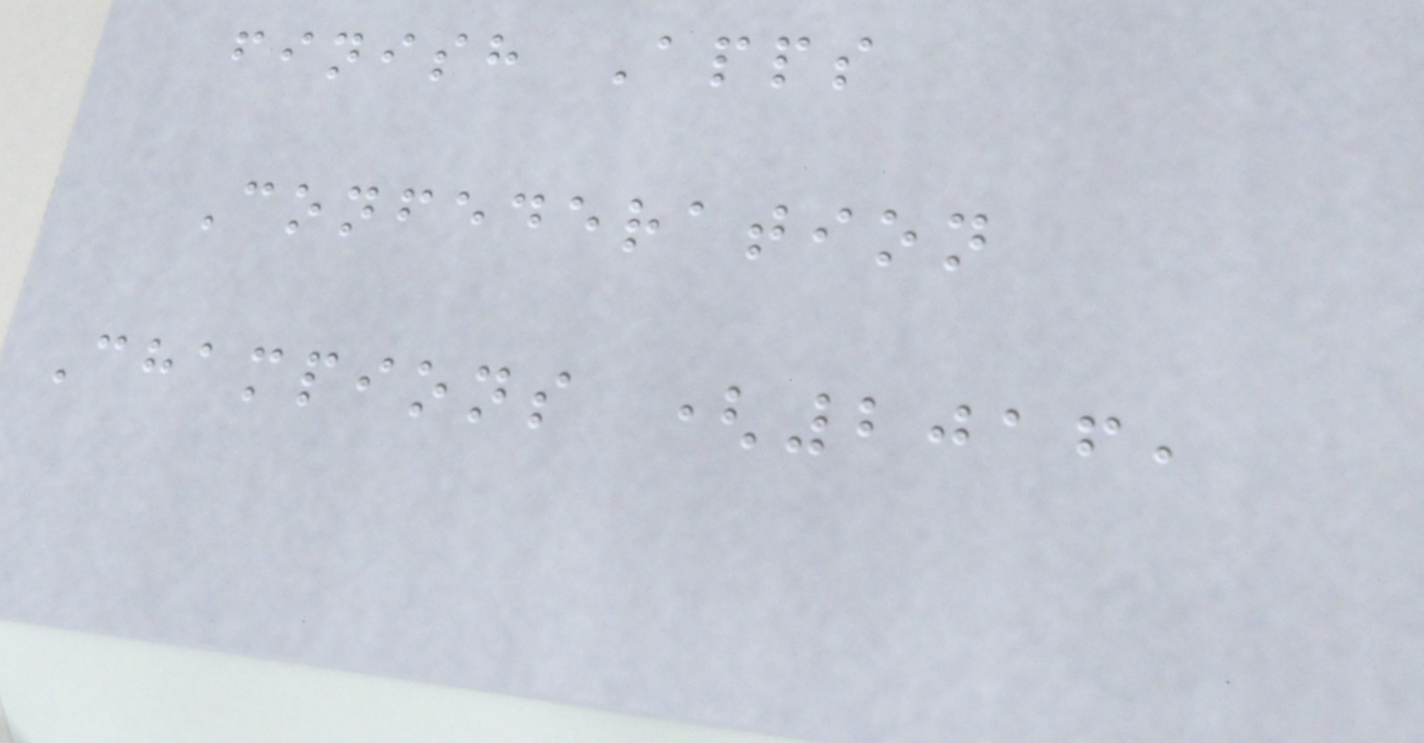finish Apps
Confederation
Champions (2016,
